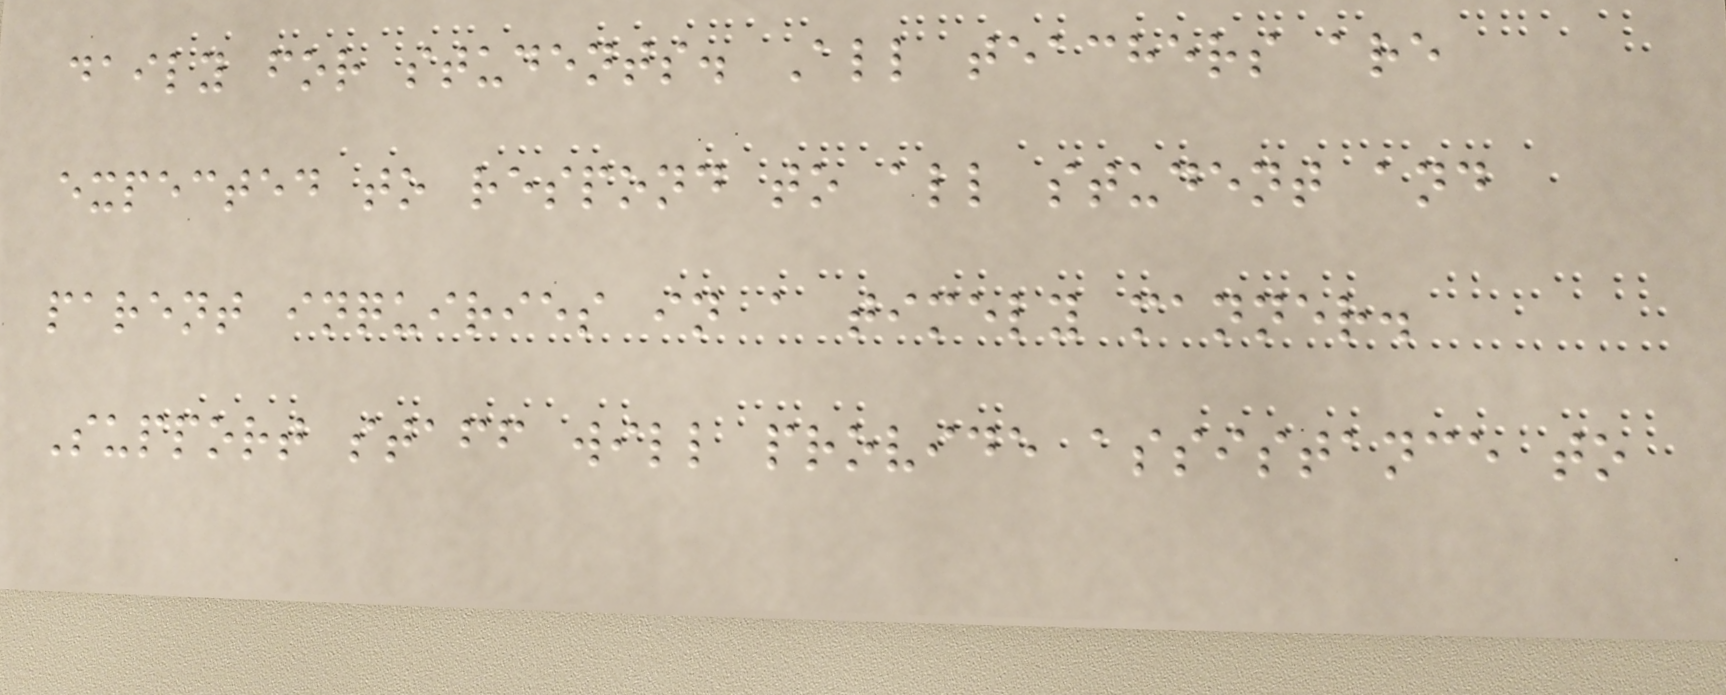daily for students. All teachers are
expected to respond to all student and
parent inquiries in a timely manner.
Support staff will provide assistance to
